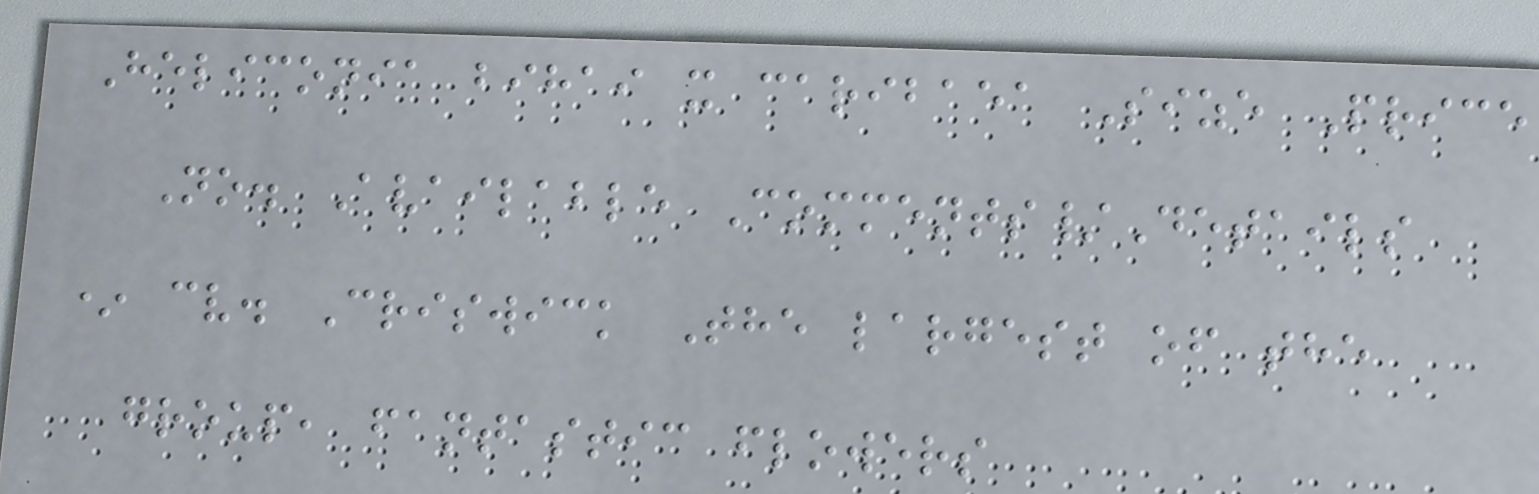Heliconia bihai x caribaea Size Price
No. Available Comments/Details
* cv. Criswick The largest of the
group, fantastic flowers
